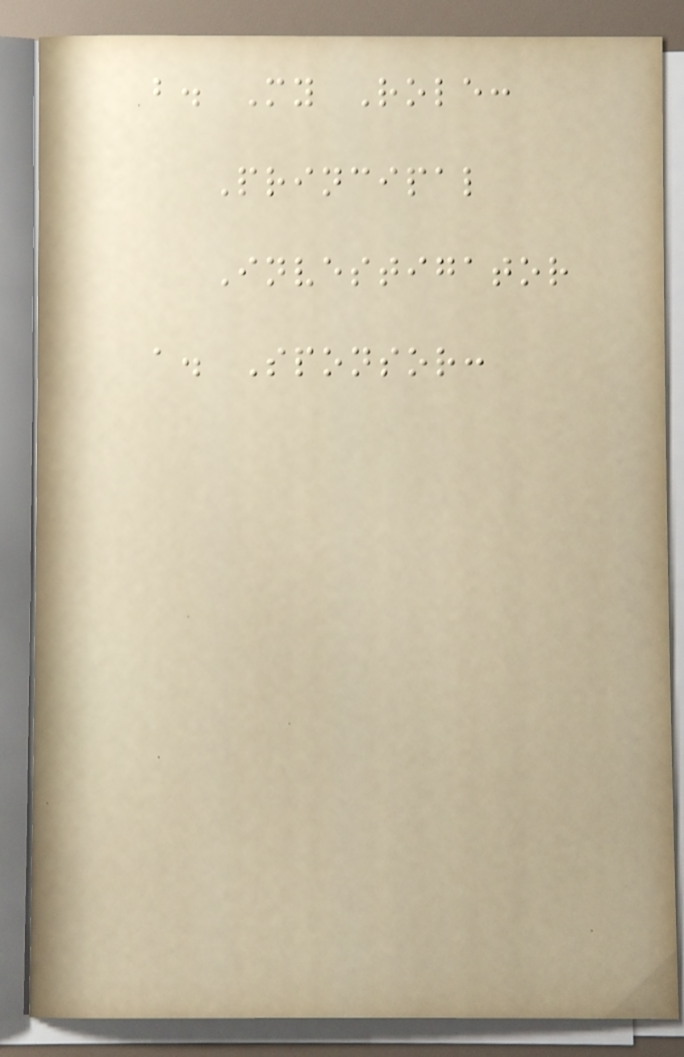b. My Role:
Principal
Investigator
a. Sponsor:
